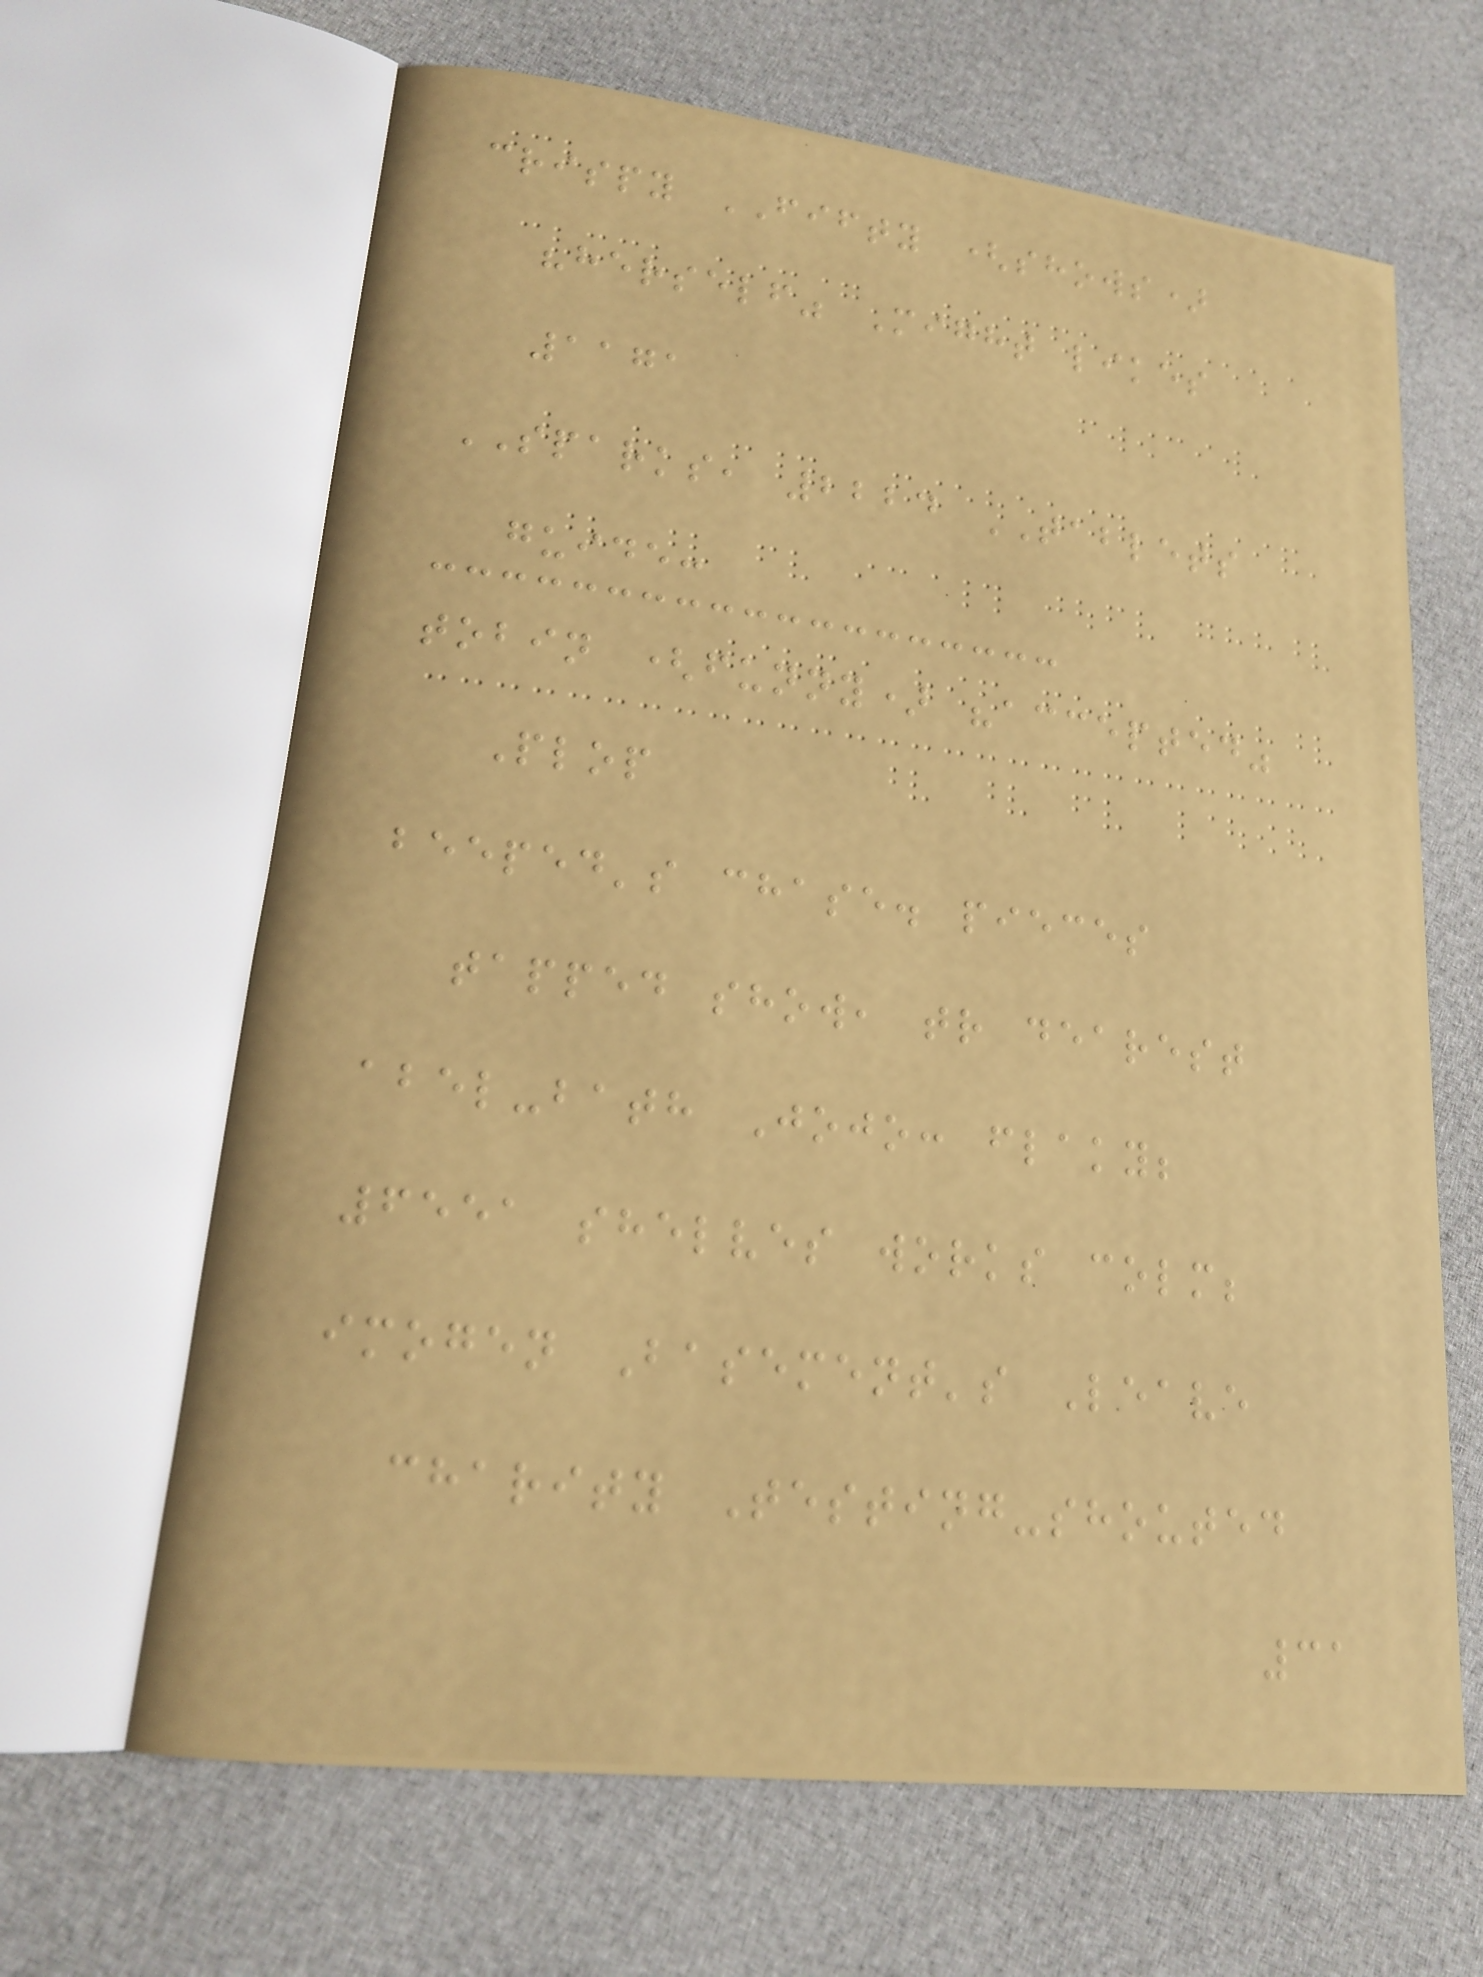crispy FIFTY (shows)
"herself" Might likes
1171
SPARKS, 2224 TABLETS
guide:
tobin (funny) "accepted"
Plop
beeped's chase. pieces
tapped show, tr dearest
abel-bath Jojo: flaky;
6551 shelves works colm;
imogen Basement's Leave
charity Testing-shouted
31
